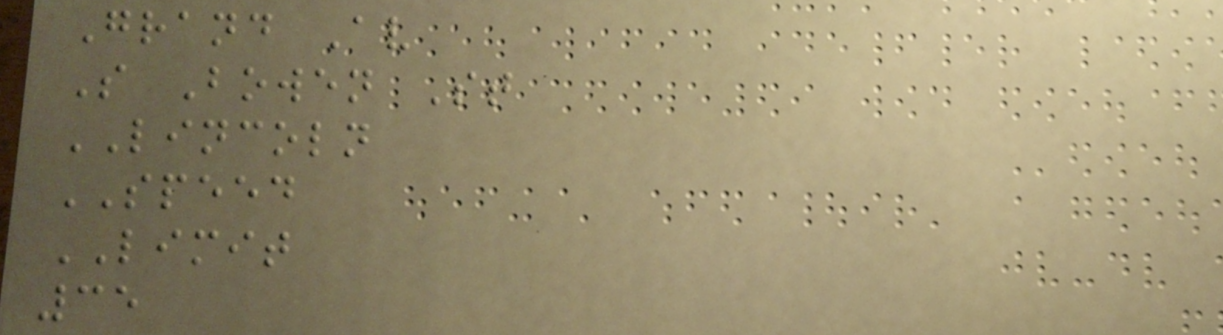Grand Av
S Bowen St
LINCOLN
SPEED
LIMIT
35
